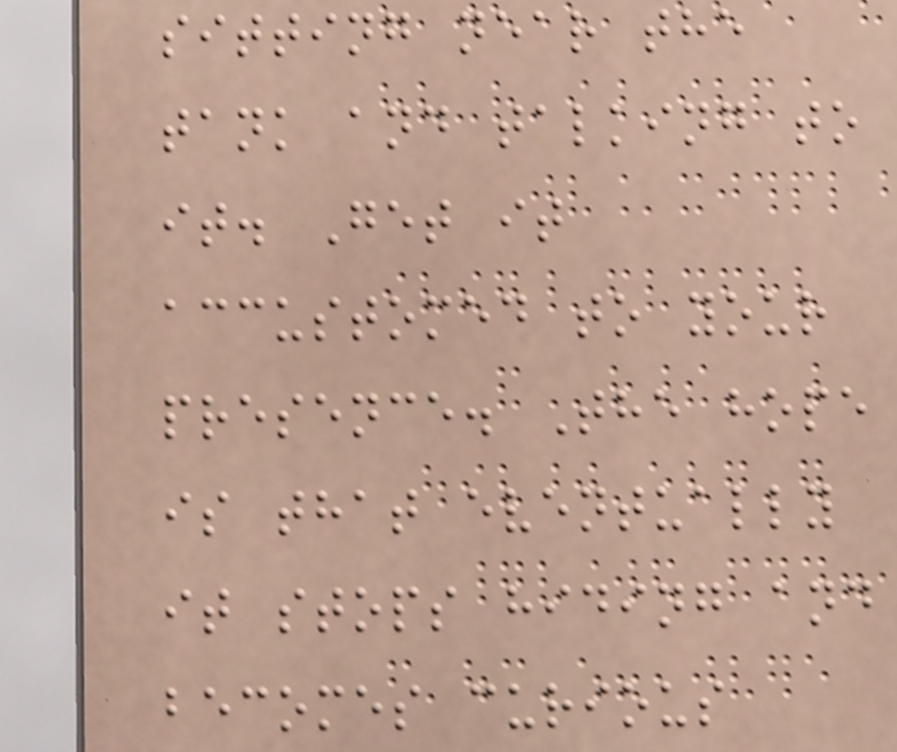sitting near the
tank and talking to
it. Get it
accustomed to your
presence. The hope
is that eventually
it stops hiding and
becomes curious
